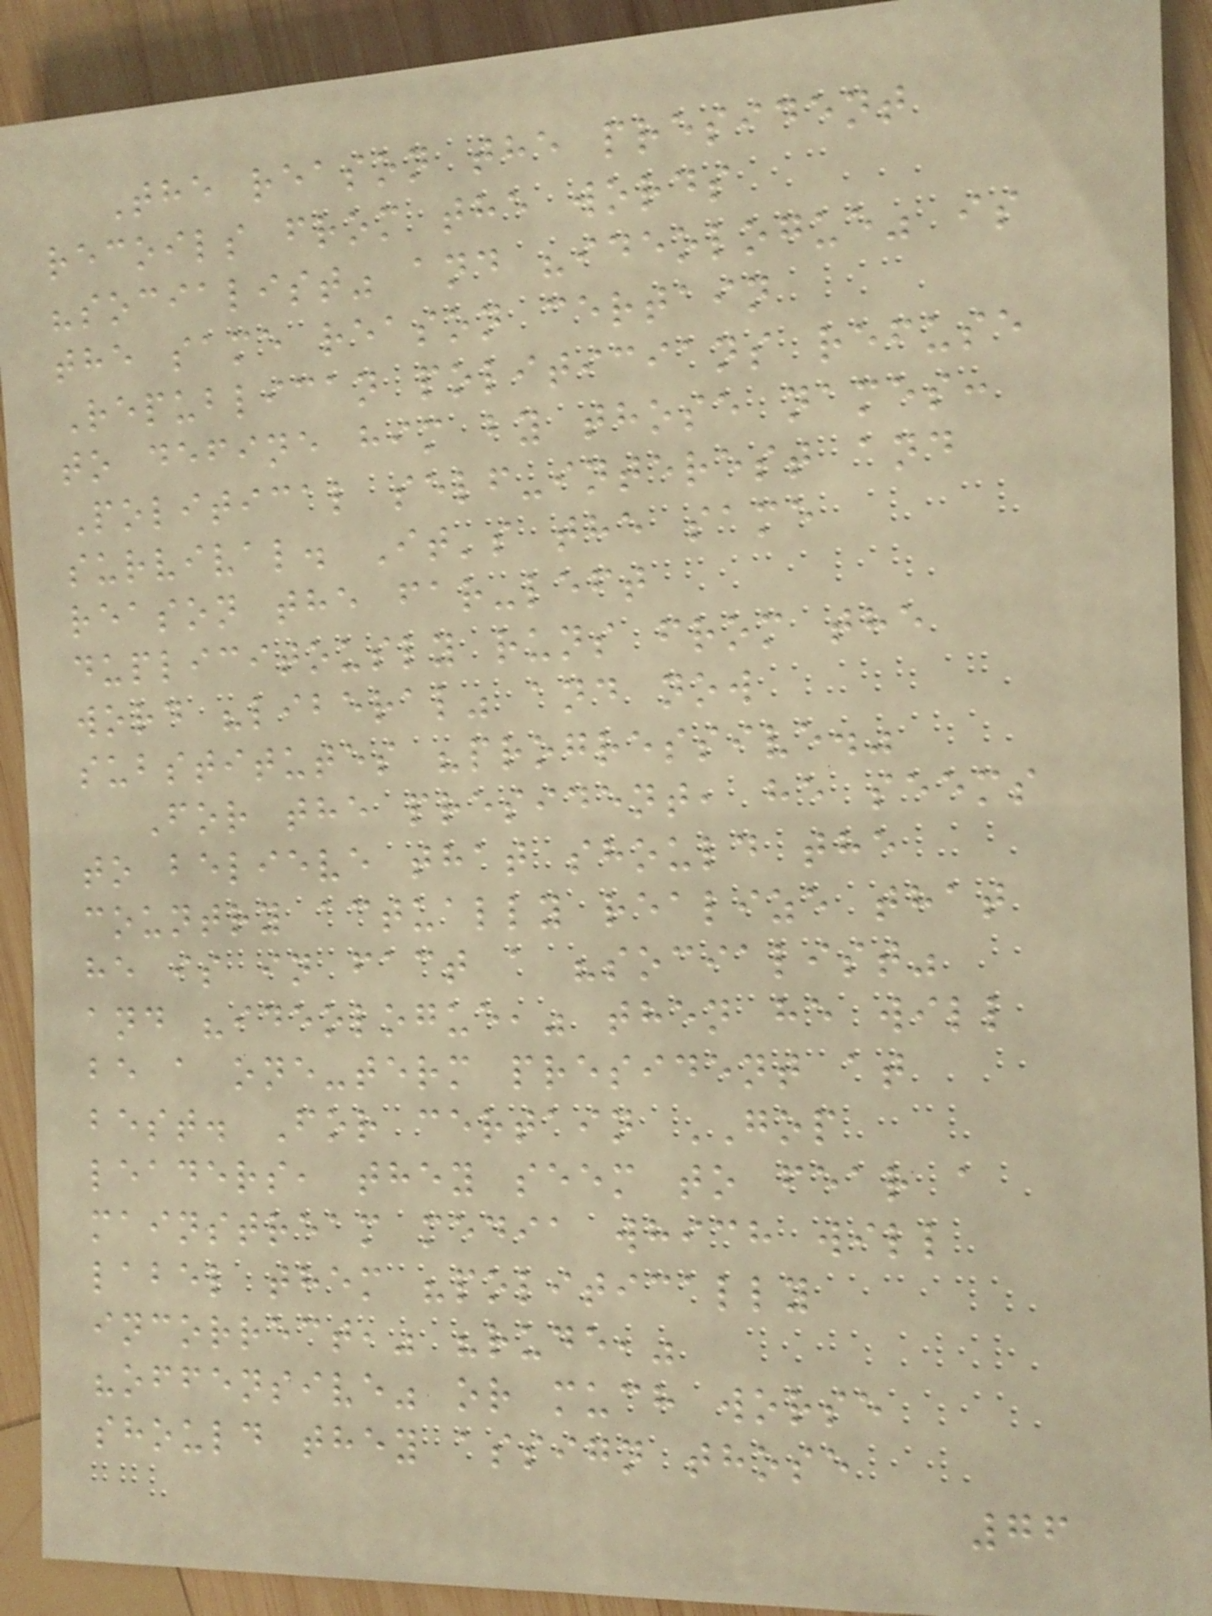The reason the president
recoils from the words
"socialist" and "ideologue" is
the same reason certain
Republican politicians refuse
to define him by those names:
Political self-interest and
survival. It's the same
reason the far-left
duplicitously runs from the
word "liberal" and now
substitutes "progressive."
For the president, he seems
to believe that should the
country actually realize that
he is in fact a "socialist"
and "ideologue," then he will
be a one-term president at
best. For certain GOP
leaders, they seem to fear a
mainstream media which will
label them "politically
incorrect," "rude,"
"offensive" or much worse
should they assign those
76
